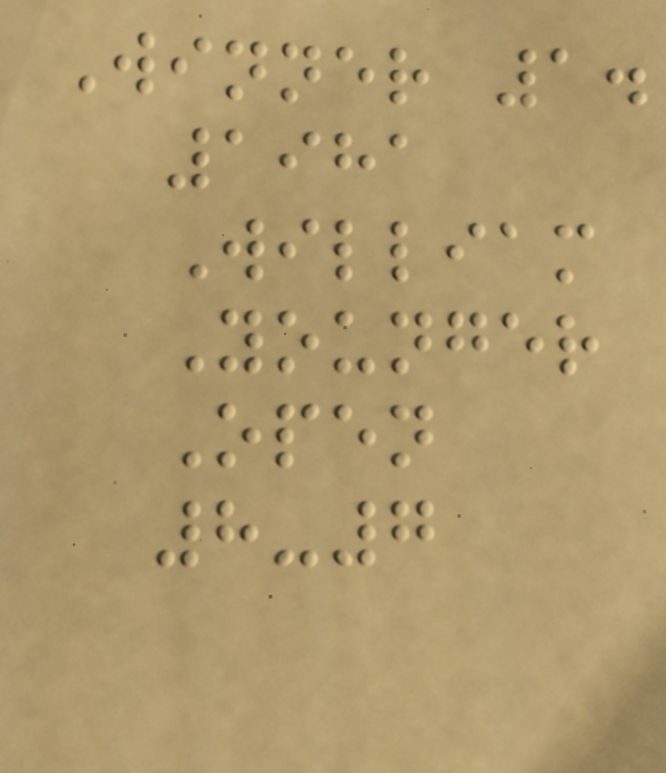Winner 1.
1981
William
Younger
Open
8-7
